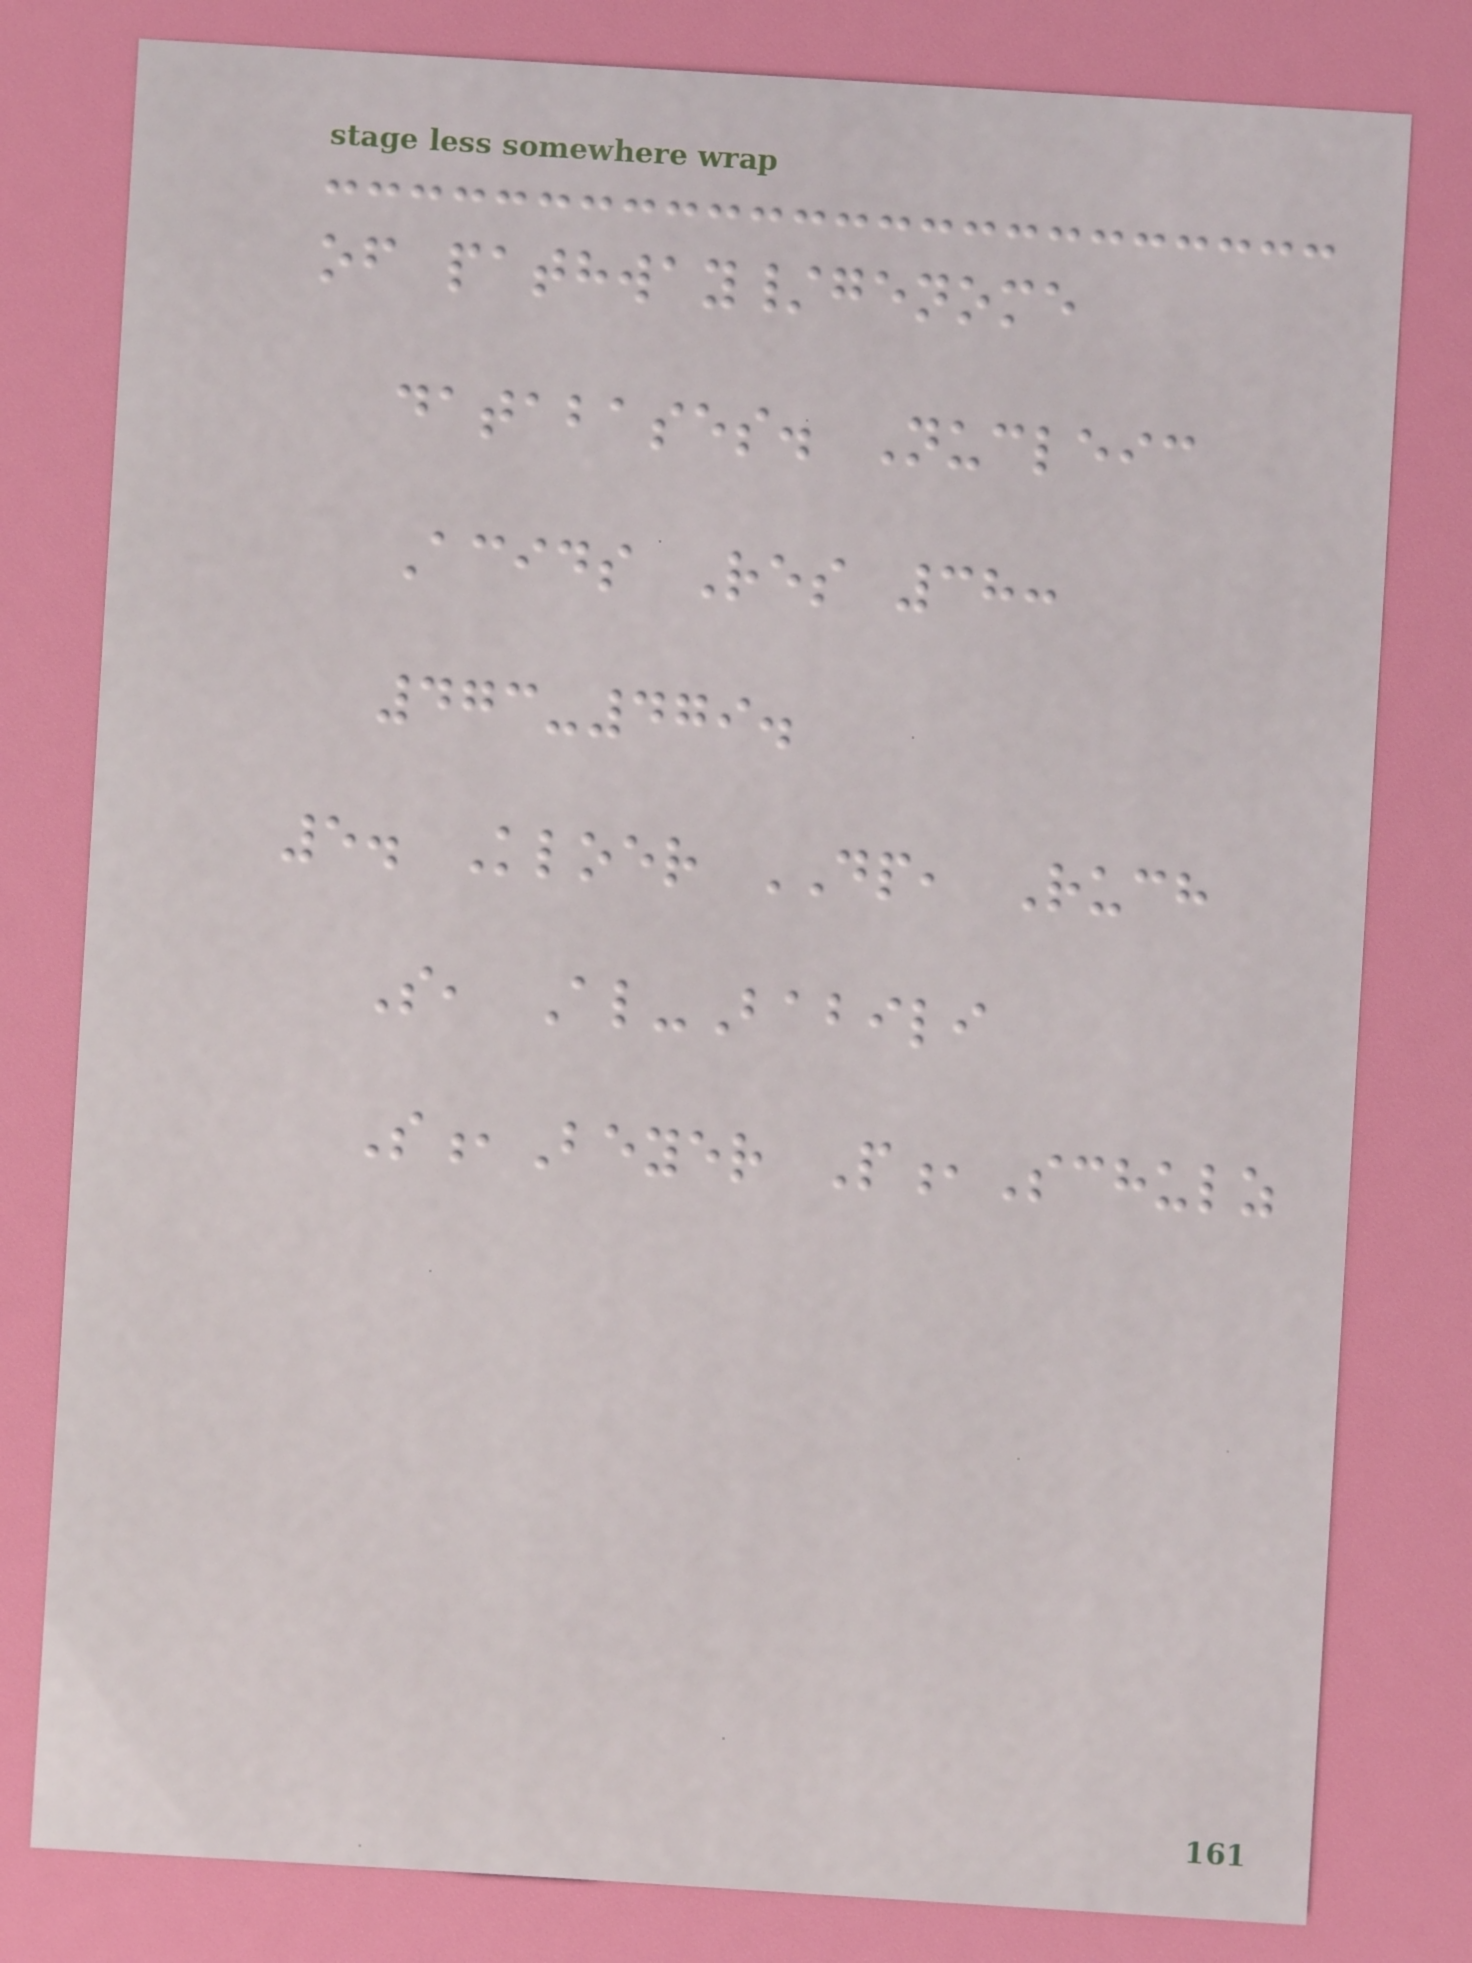of pathway/genome
databases. Nucleic
Acids Res 38:
473-479.
5. Kloer DP, Ruch
S, Al-Babili
S,Beyer P,Schulz
